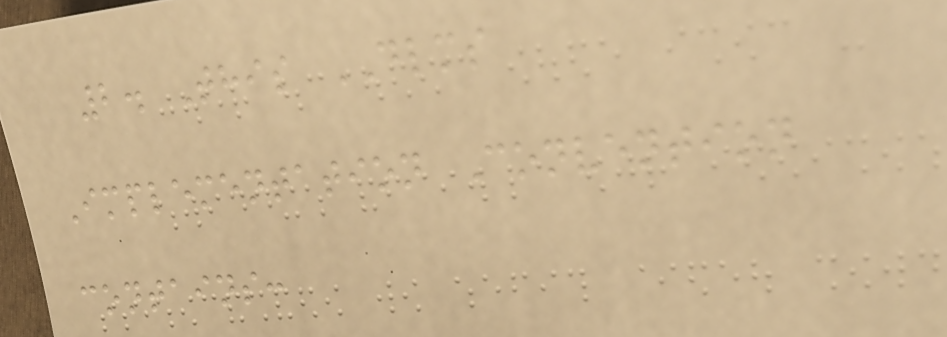2. This DLMS
Implementation Convention
contains:
